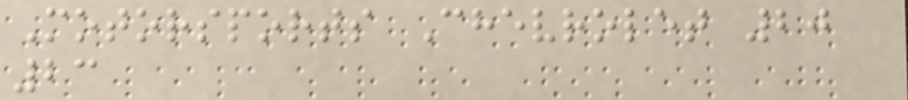Motorsports Chevrolet 20
23
